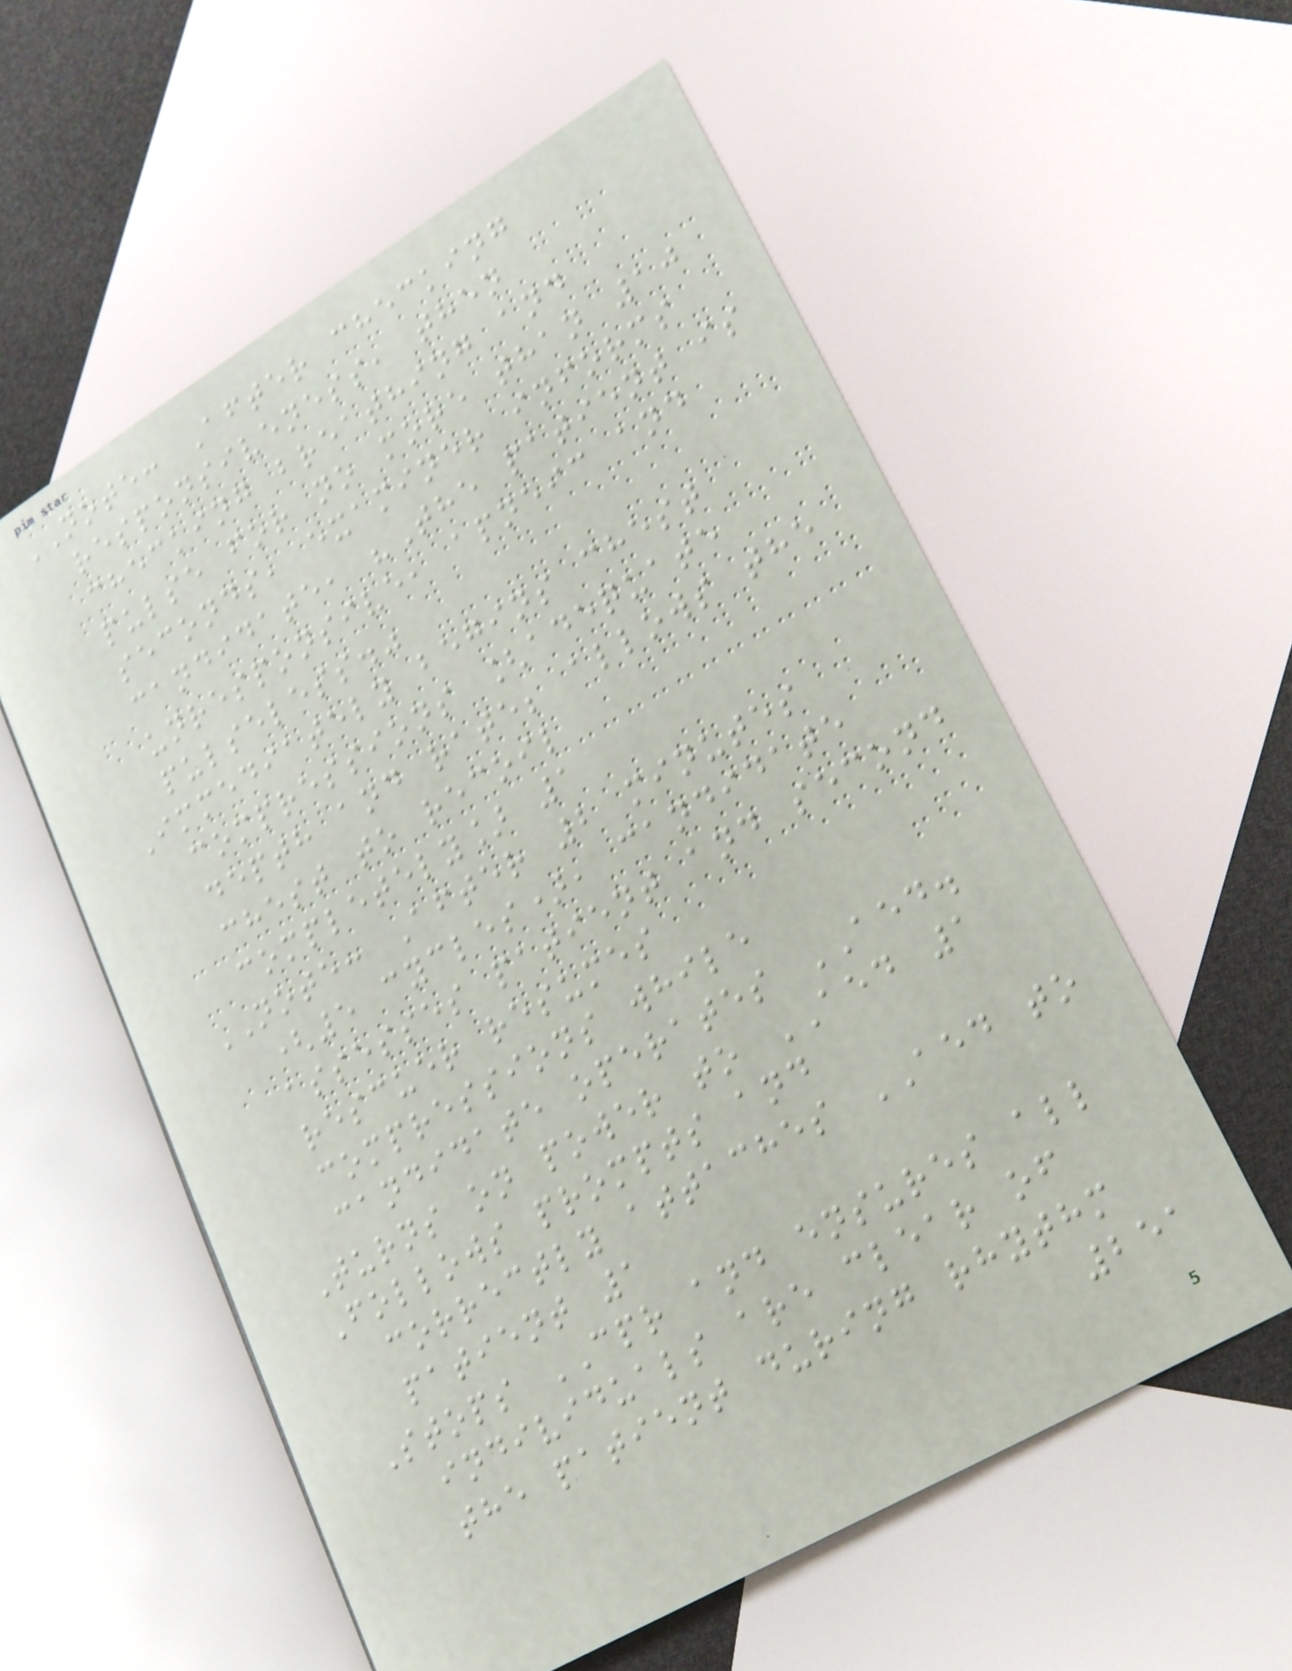NOTE: After checking
responsiveness, then
checking breathing and
pulse for no more than 10
seconds, examiner informs
candidate, "The patient is
unresponsive, apneic and
pulseless."
Immediately begins chest
compressions [adequate
depth and rate; allows the
chest to recoil
completely] 1
NOTE: After 2 minutes
(5 cycles), candidate
assesses patient and second
rescuer resumes
compressions while
candidate operates AED.
Turns on power to AED 1
Follows prompts and
correctly attaches AED to
patient 1
Stops CPR and ensures all
individuals are clear of
the patient during rhythm
251
